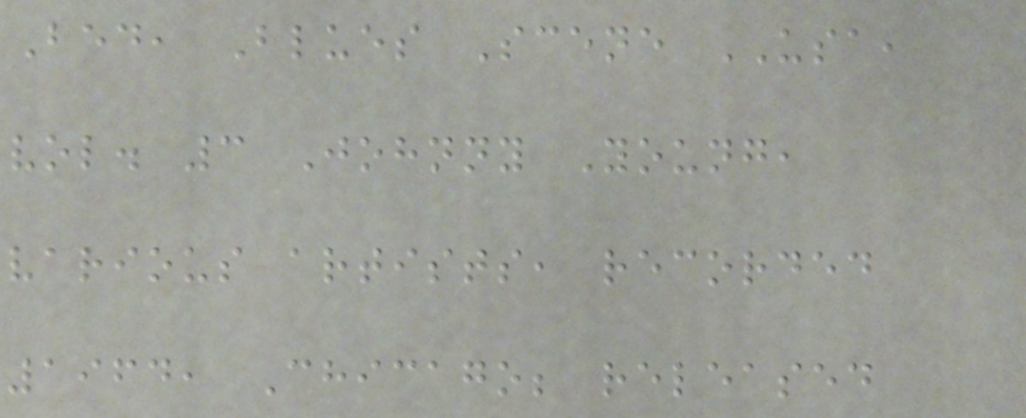Bed, Blues Scene USA,
vol. 3 Johnny Young,
various artists, recorded
1964, Chicago; released
